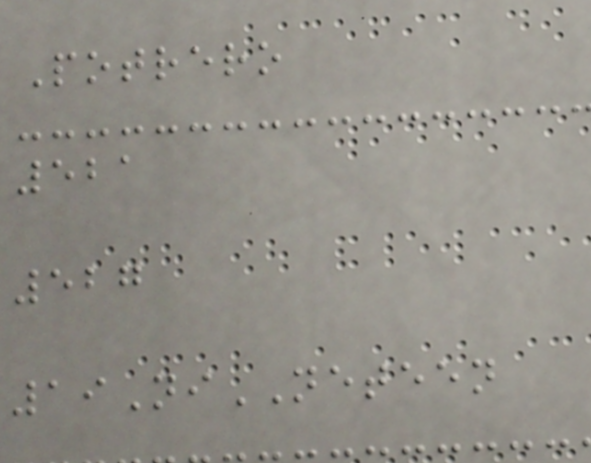Potrero
521
527
19NiNETEEN
